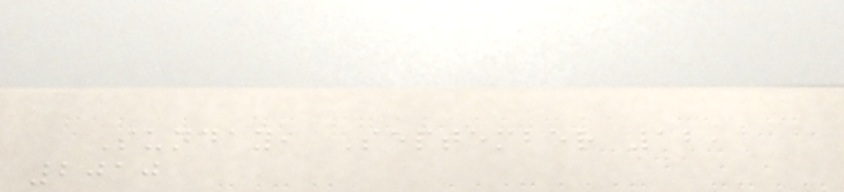Sunday, September 12,
2010
